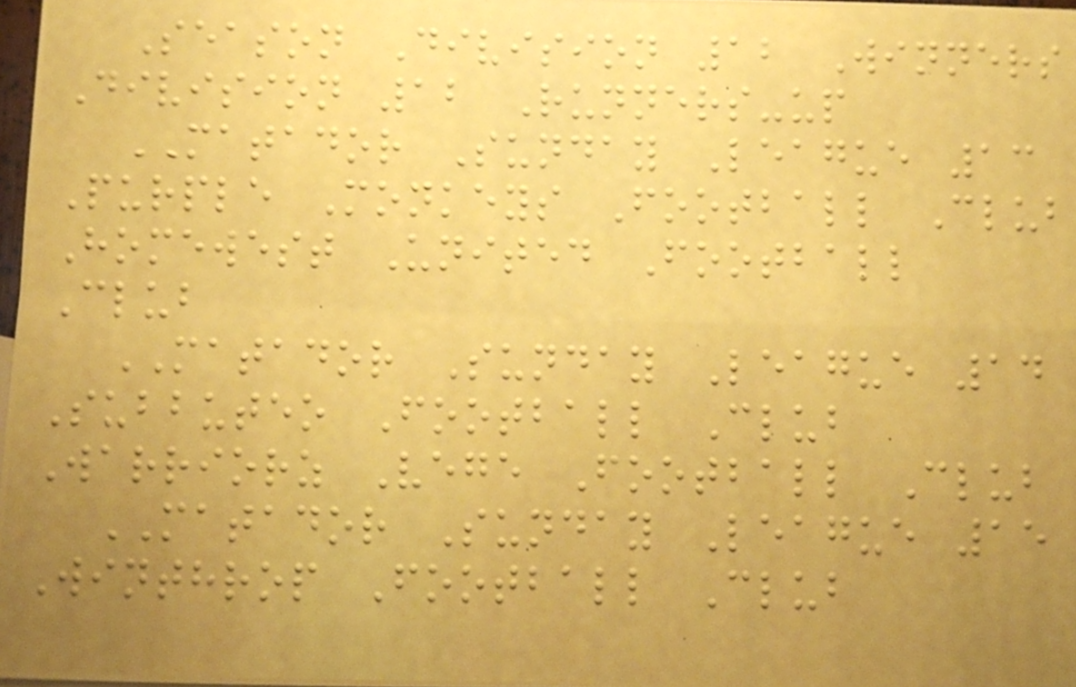Season Division 12 Winners
Division 12 Runners-up
MATADOR Sunday League 13
Purple Monkeys Football Club
Homewest United Football
Club
MATADOR Sunday League 14
Subbuteo Football Club
Warriorz Vege Football Club
MATADOR Sunday League 15
Winthrop Football Club
